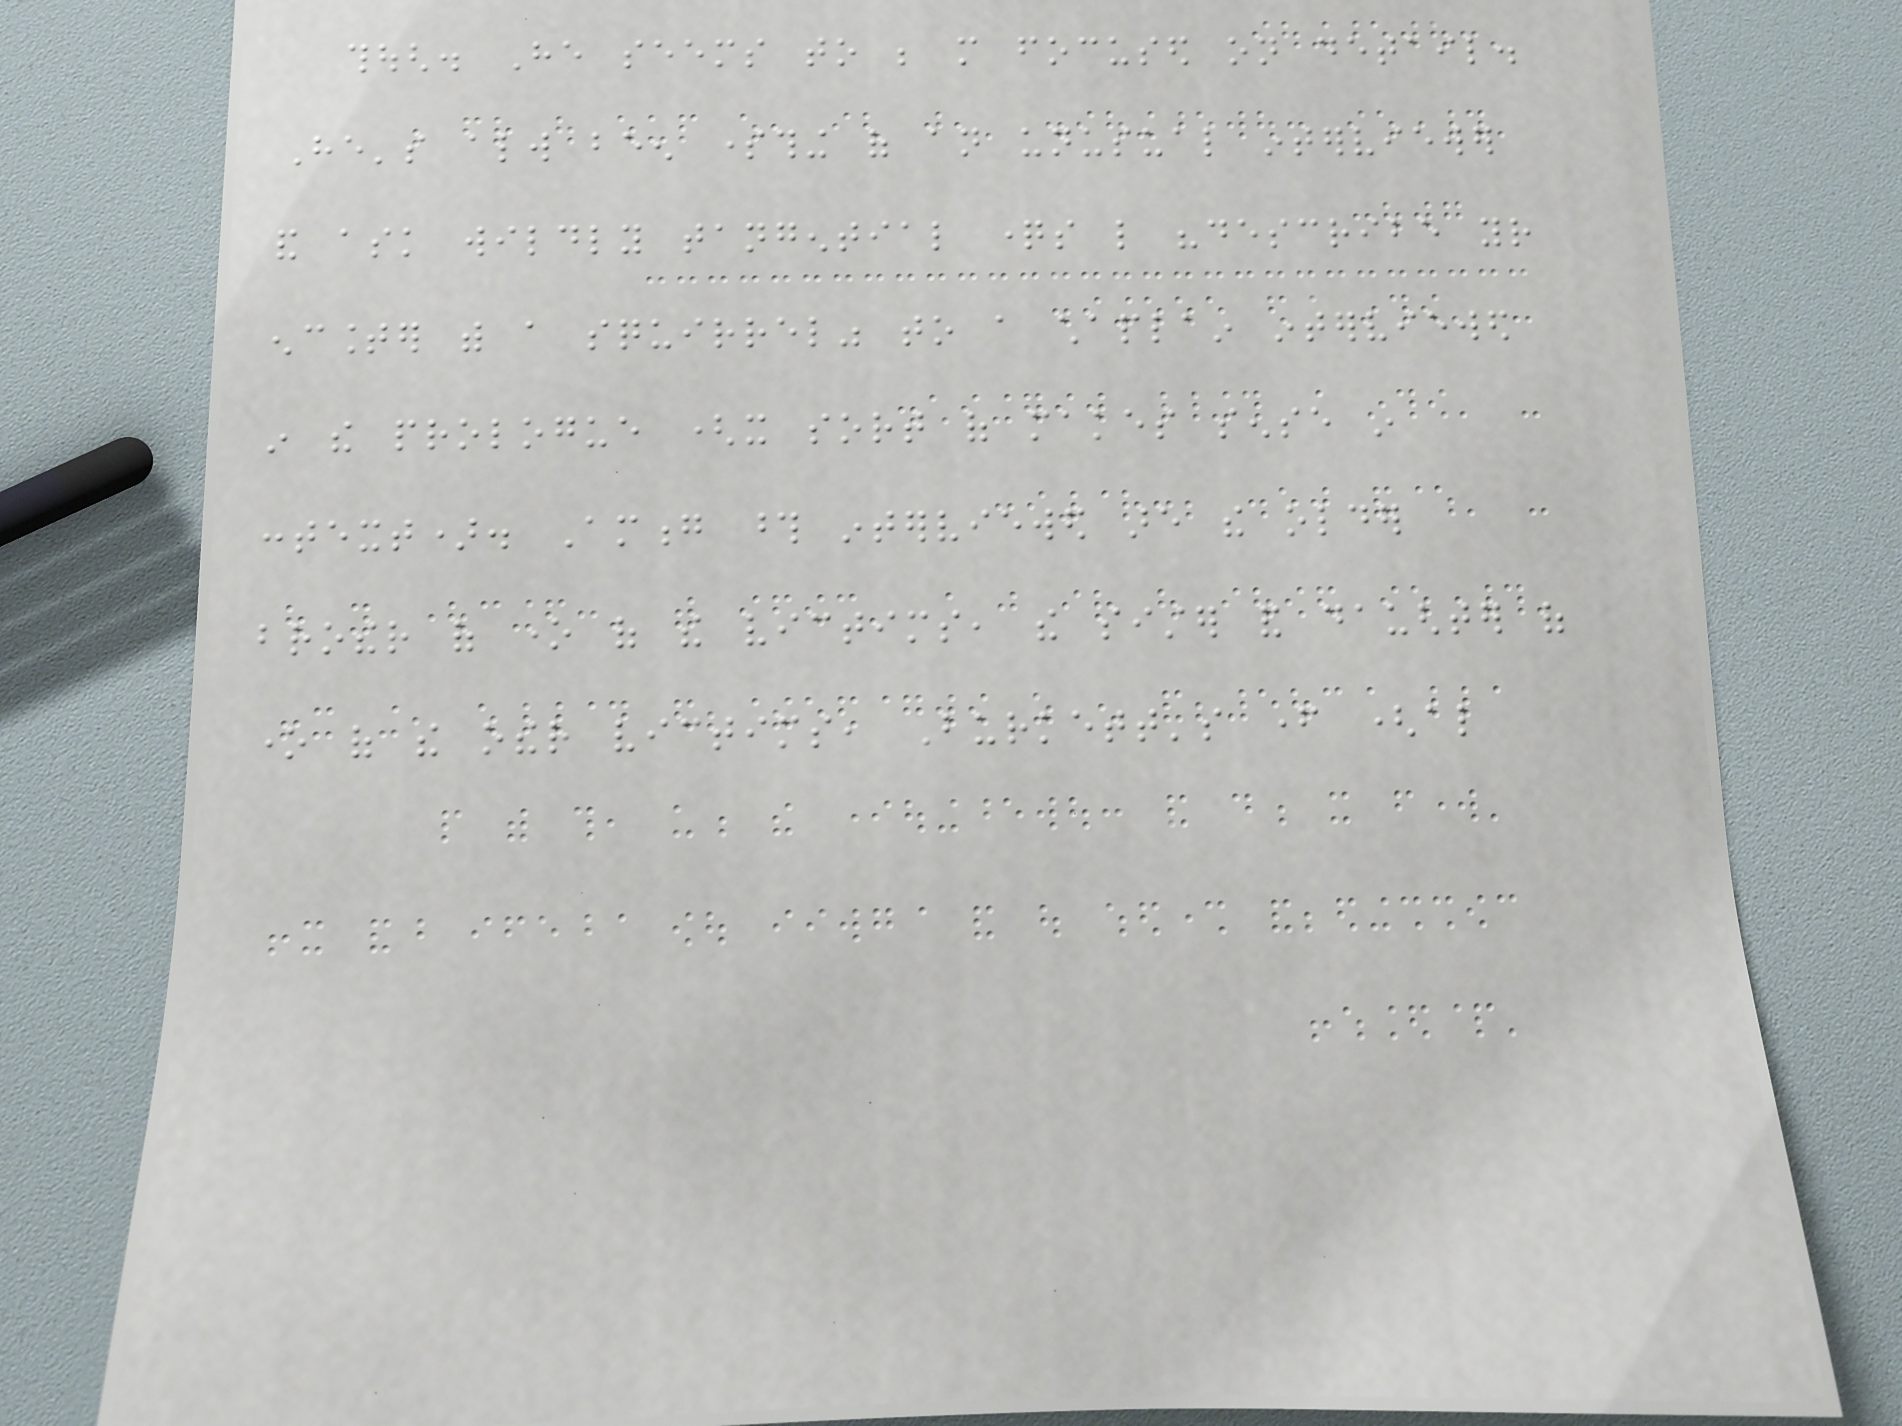though. He seems to be more focused on detail.
He's always been something of an unusual interviewer
and ask wildly tangential questions like "describe your
encounter with a squirrel" to a chaplain interviewed
in the prologue (it sort of makes sense in
context). Among those interviewed are the older
brother of one of the victims, the sister and daughter of
one of the other victims, Burkett's father (also
